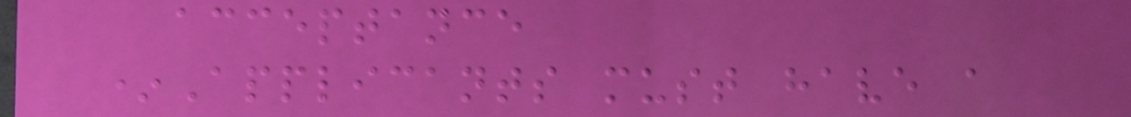acceptance
*Applicants must have a
